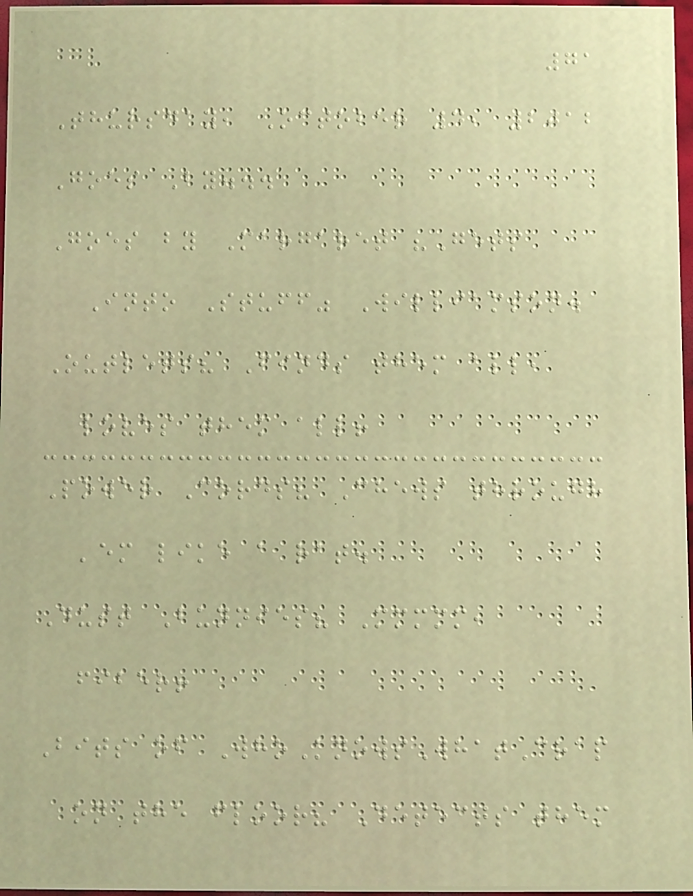71
Thursday, October 4, 2012
Goes By...
Goes by Margaret "Gets
Into Stuff" Williamson.
Outlets? Finds them all,
loves them all!
Power Cords? Chews through
'em like a rat.
Dust Bunnies? Mmmmm,
fiber!
Bits of WhoKnowsWhatCrap
on the floor? Detects them
